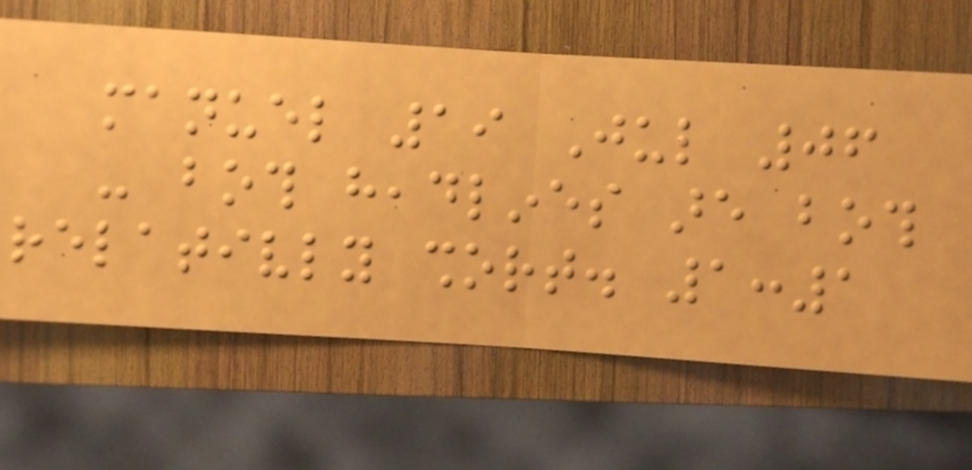manuel 19 Jul 06
- both headlines are both
relativly short. 1:1
